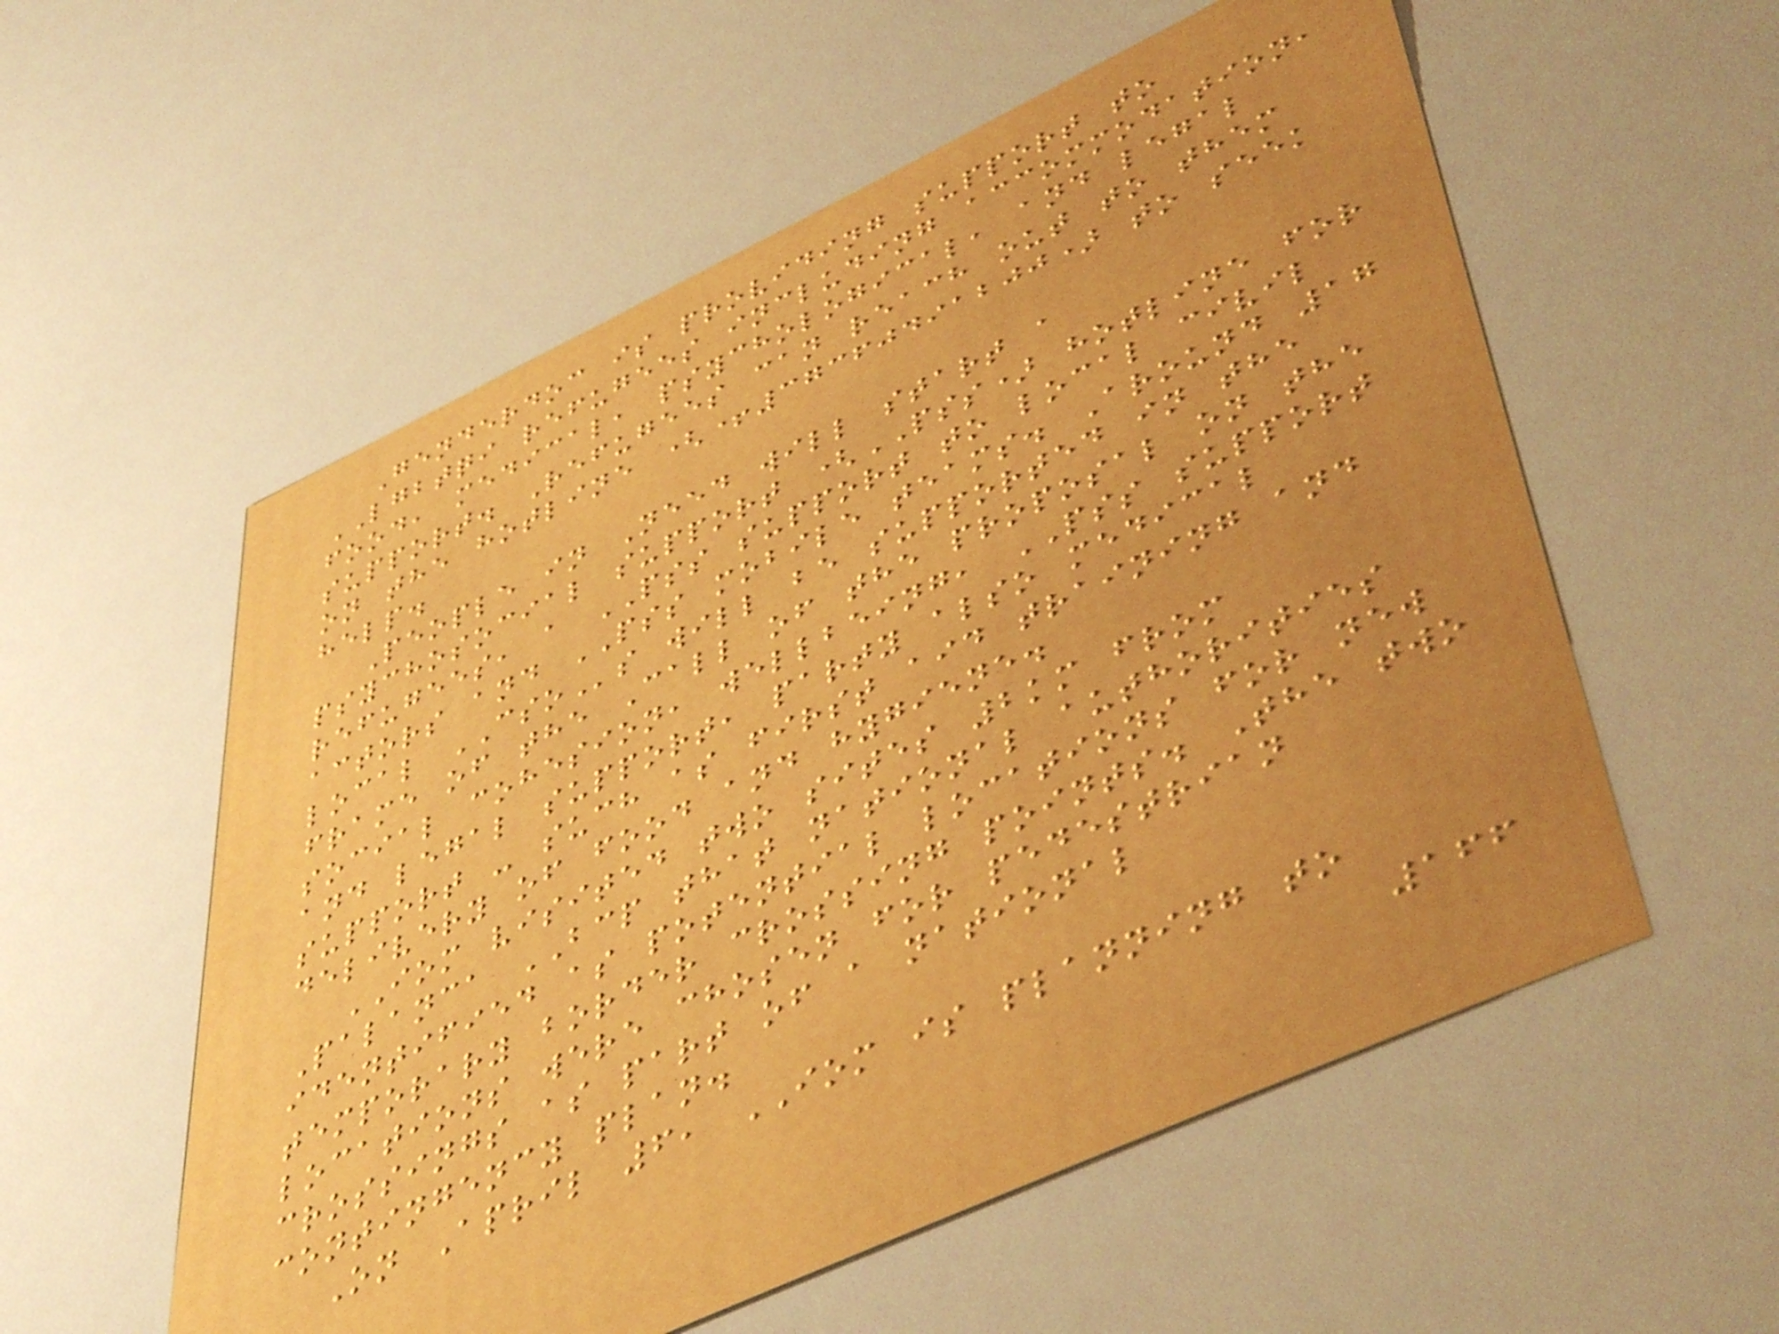Genderdoc is providing support to
LGBTQI refugees including accommodation,
food, medical, psychological, and legal
support. Refugees can reach out to them
on the hotline (+37360491200) to seek
help.
People in Need will start a
psychosocial support (PSS) hotline for
refugees, a PSS support to local civil
actors and PSS mobile teams. Around 17
local CSOs will be supported in the
frame of the Call of the proposal on the
social cohesion, wellbeing, PSS support
and legal support, party also medical
support - such as first aid training and
delivery of food and hygiene.
IOM visited two sites 2km from
Palanca BCP that national authorities
identified as potential locations for new
temporary border crossing points. The two
locations were chosen for pedestrian
crossings as part of a national
contingency plan.
On April 6, IOM is planning to
166
